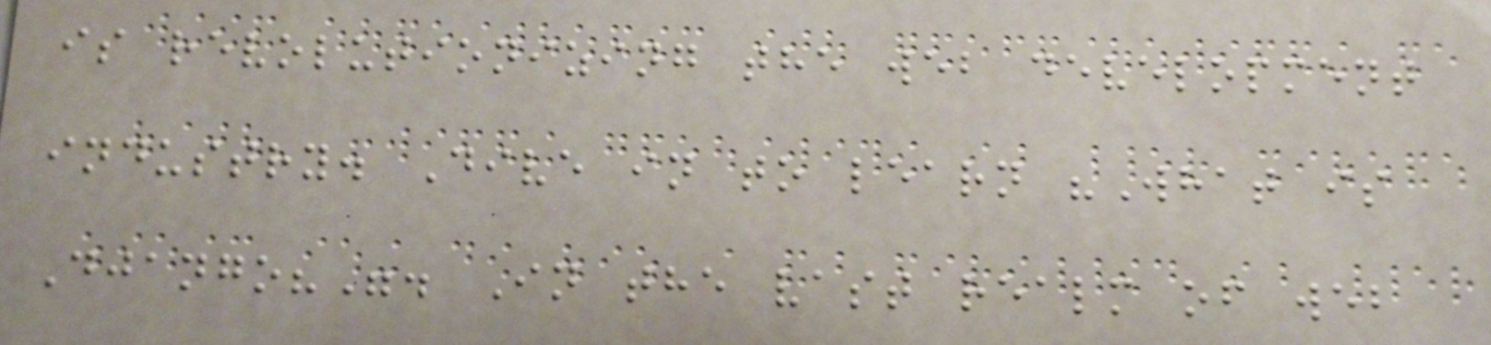is revolutionizing the web development
industry. Dive in to learn "What is
Django?". In the vast realm of web
